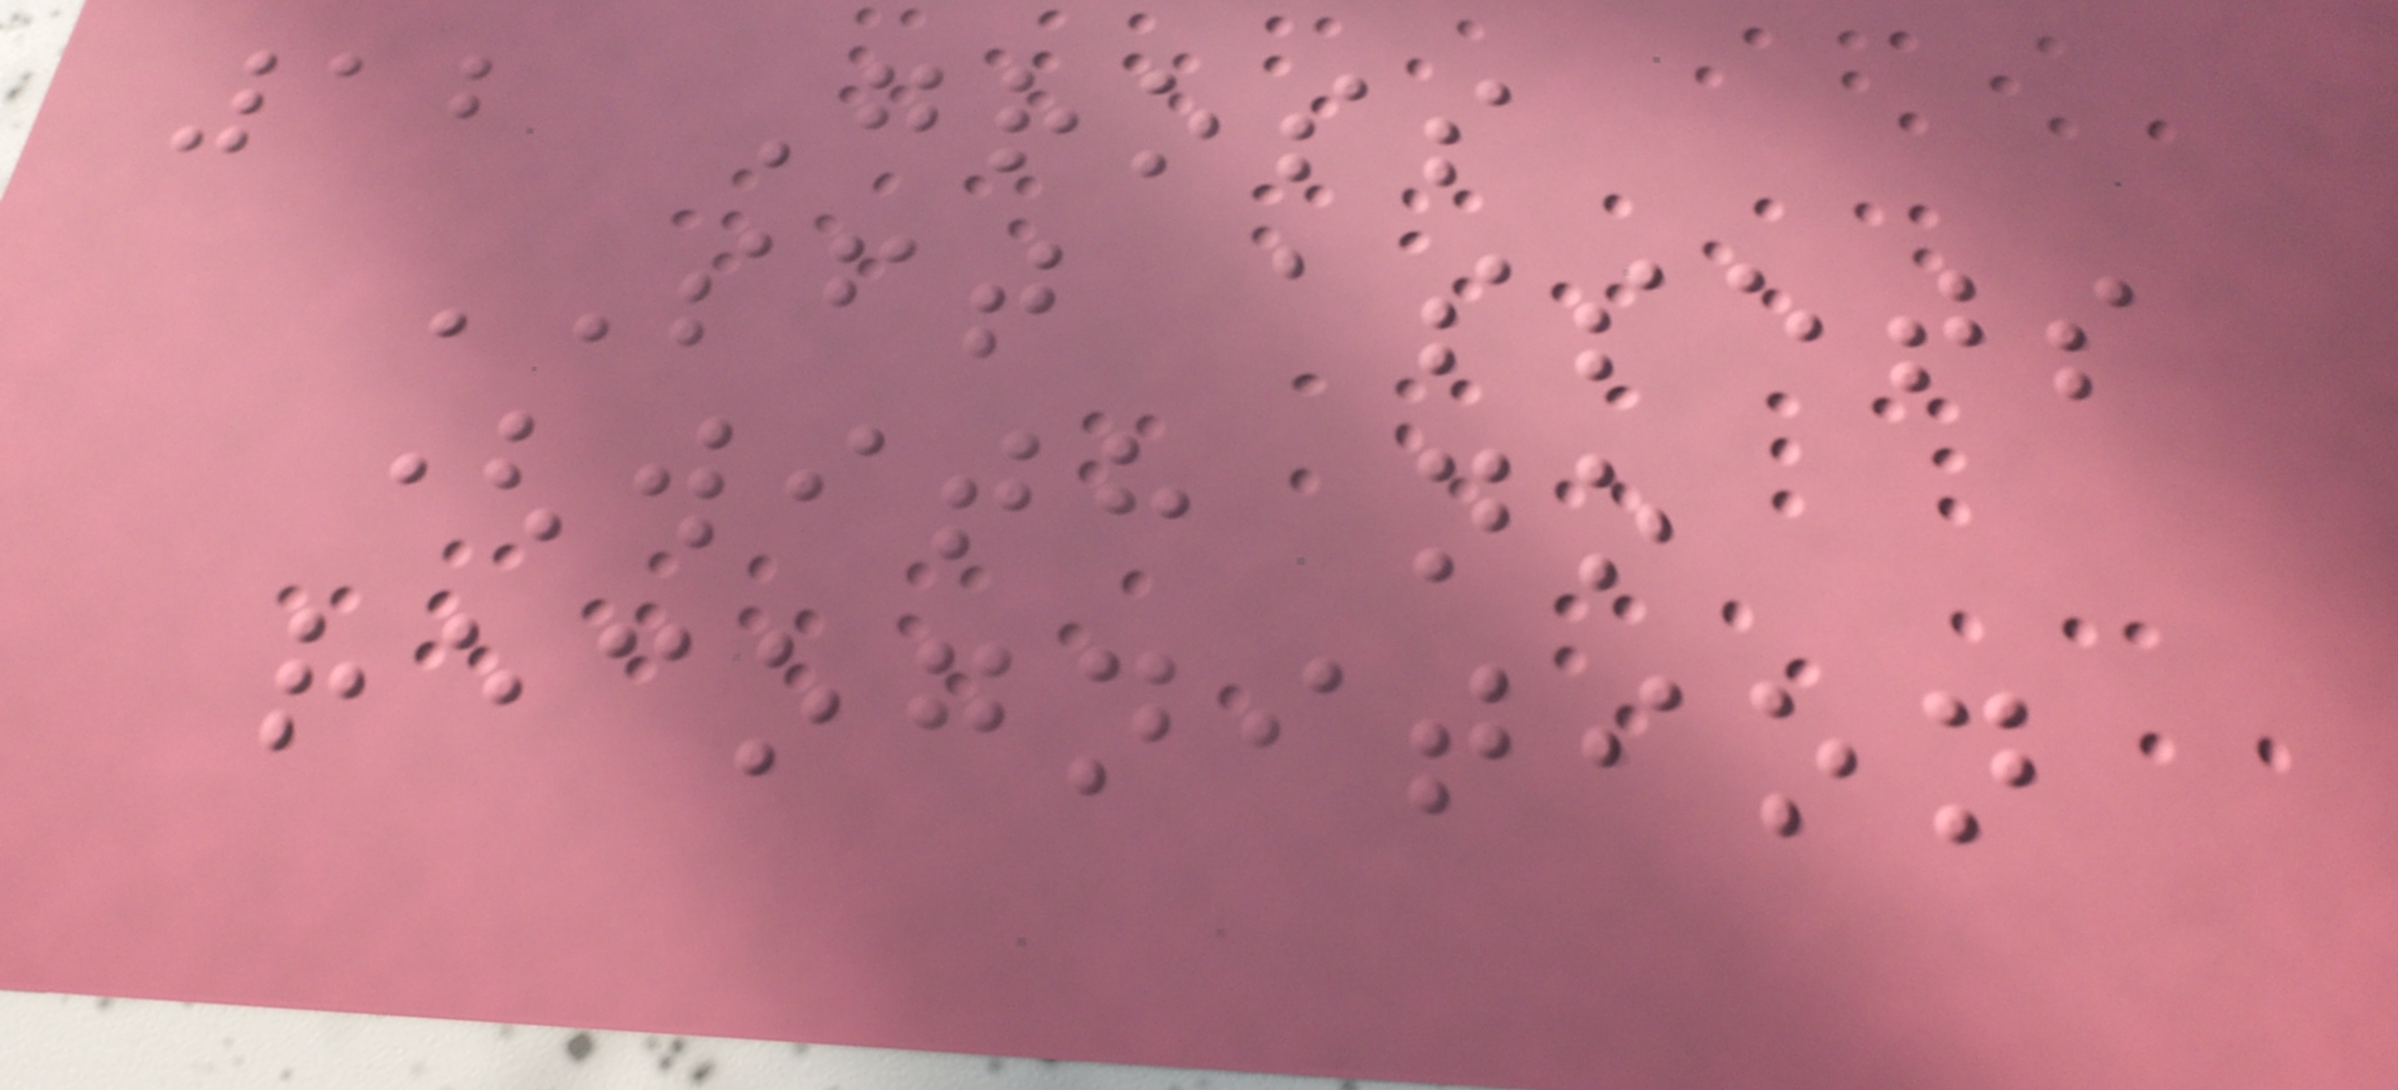12 Gross
SFT assets
(with no
recognition
